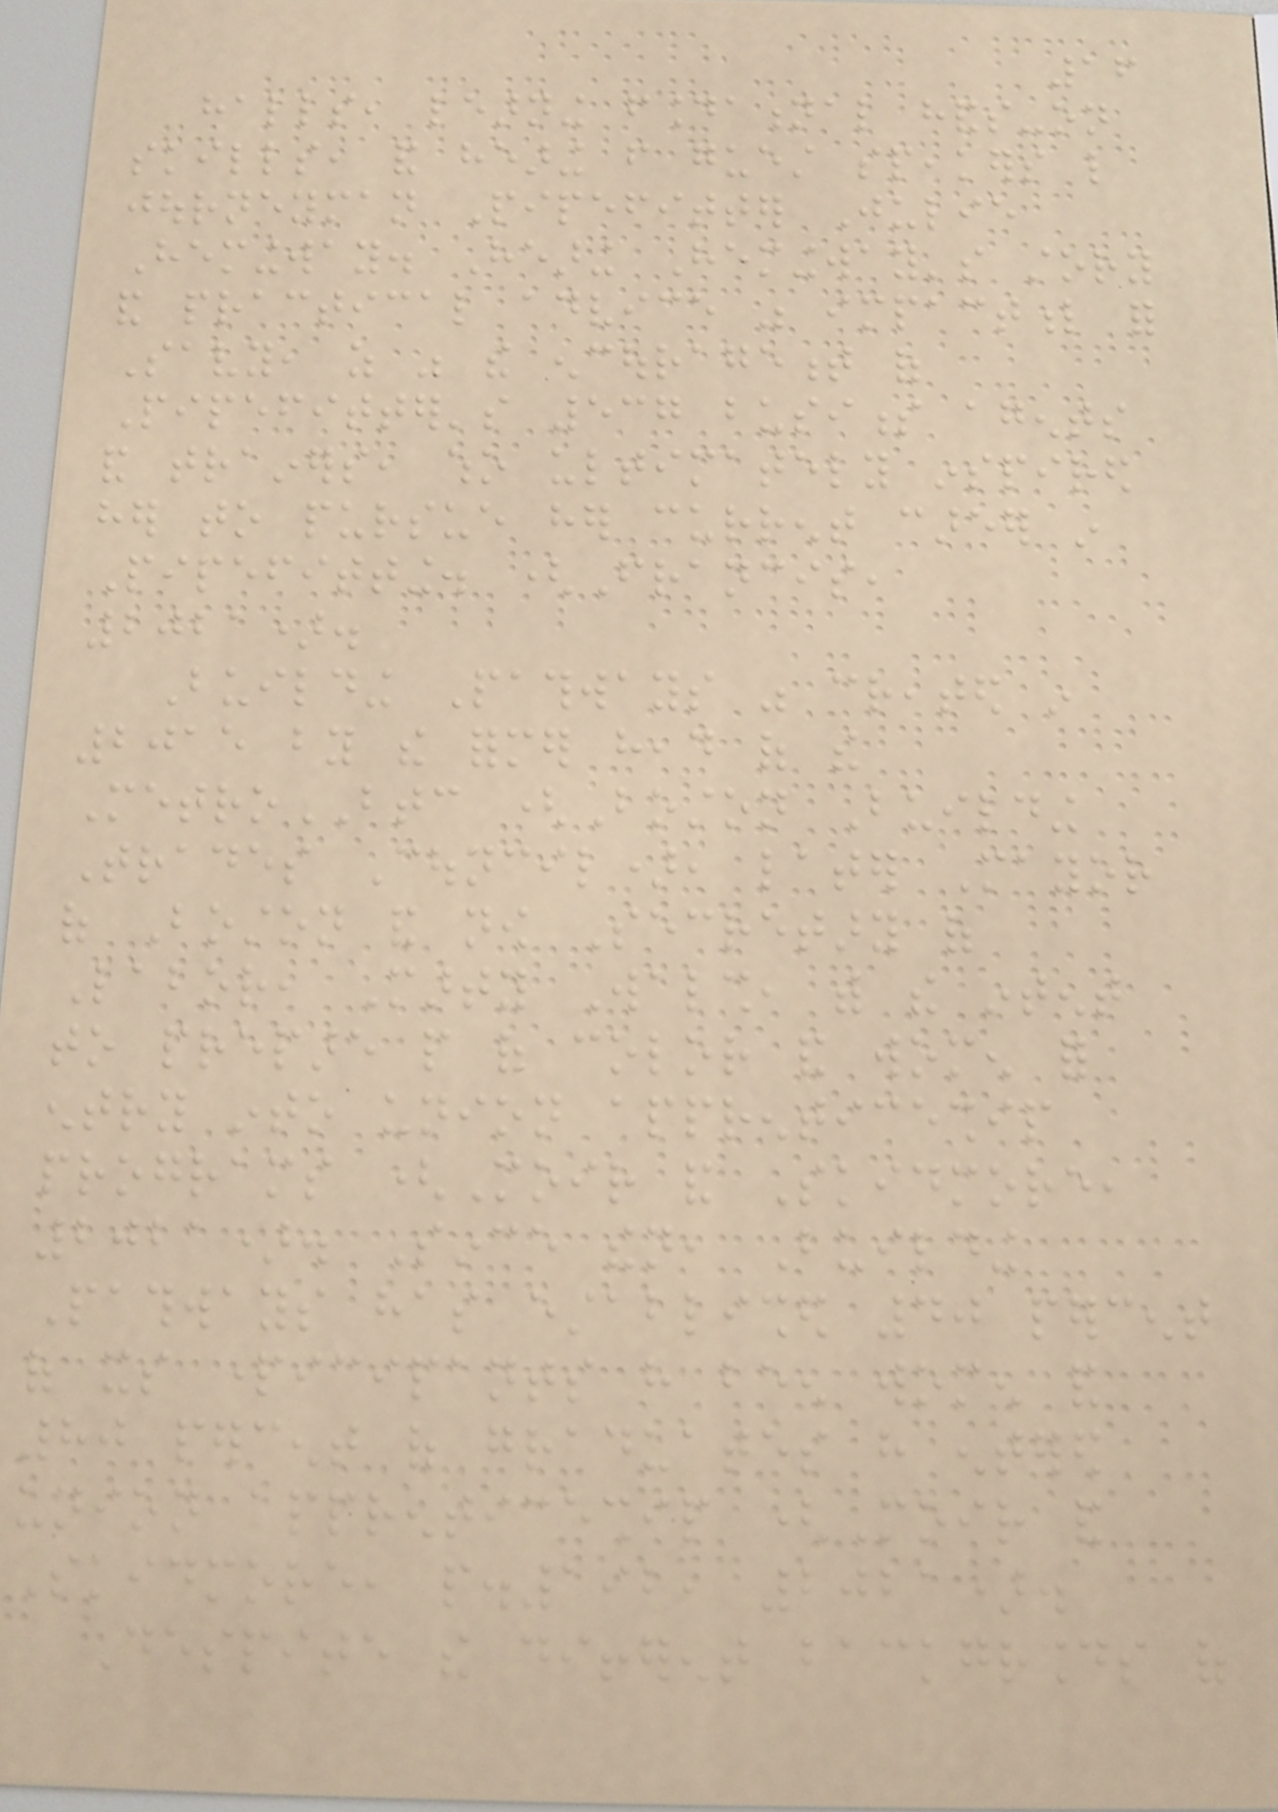16
halls, learning foundational hands-on
skills, and hearing from guest speakers like
journeyman Pipefitter Julie
Hemingway. Hearing Hemingway's story
and practical advice was impactful for
Savy, as was the encouragement of
Pipefitter's 537 business agents
and trainers, who ultimately inspired
her to pursue her current career in
Pipefitting. (Francis,
2021).
Building Pathways was created in
2015 by the former head of the
MetroBTC (Boston Building
Trades Council), later Mayor
of Boston and now Secretary of
Labor, Marty Walsh, with the intent
to prepare people of color and women for
entry into union apprenticeship
programs (Moir and Skidmore,
2021). Since then, Building
Pathways has established 40 percent
of its participants have been women and
80 percent of graduates have entered
union apprenticeship (Moir and
Skidmore, p.192, 2021).
Despite the different backgrounds of
